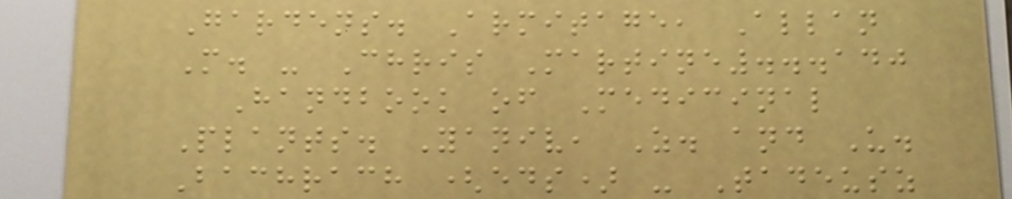Gardens. Armitage, Allan
M. - Chris Martine...140
Handbook of Medicinal
Plants. Yaniv, Z. and U.
Bachrach (eds) - Tadeusz
